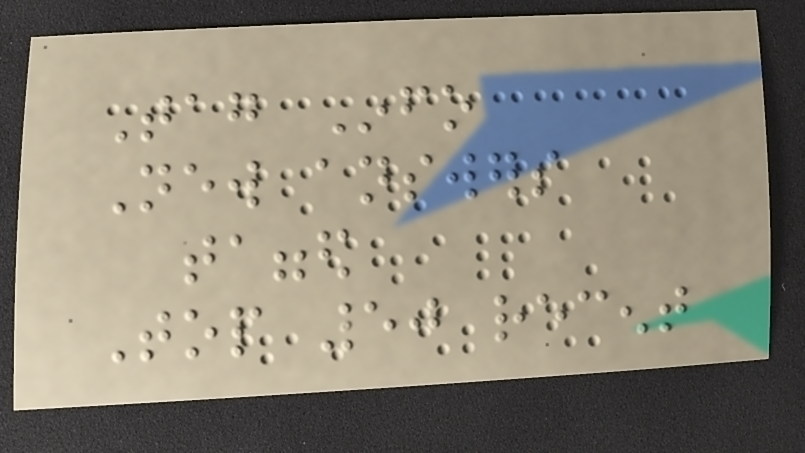Tag Info
New answers
tagged
Top 50 recent
